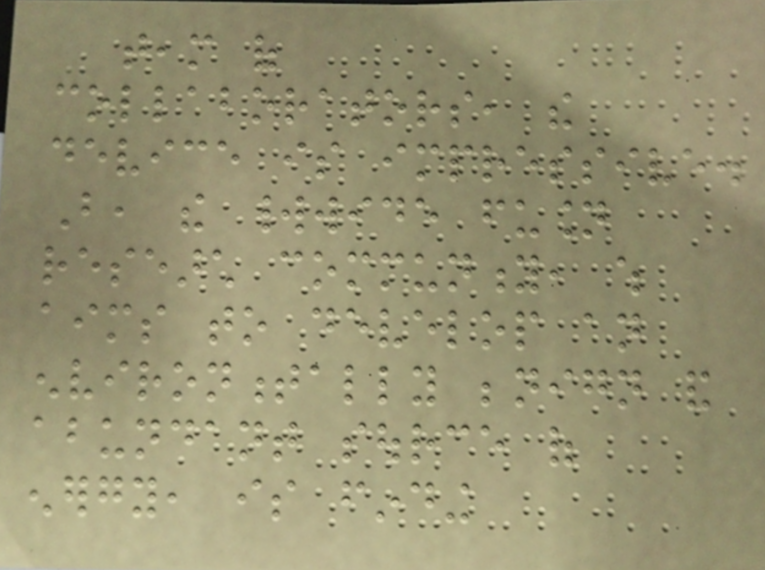team of
collaborators, the
device is impressive.
But, the worldwide fusion
research community, which
aims to develop an
environmentally benign and
abundant source of
energy, is finding
